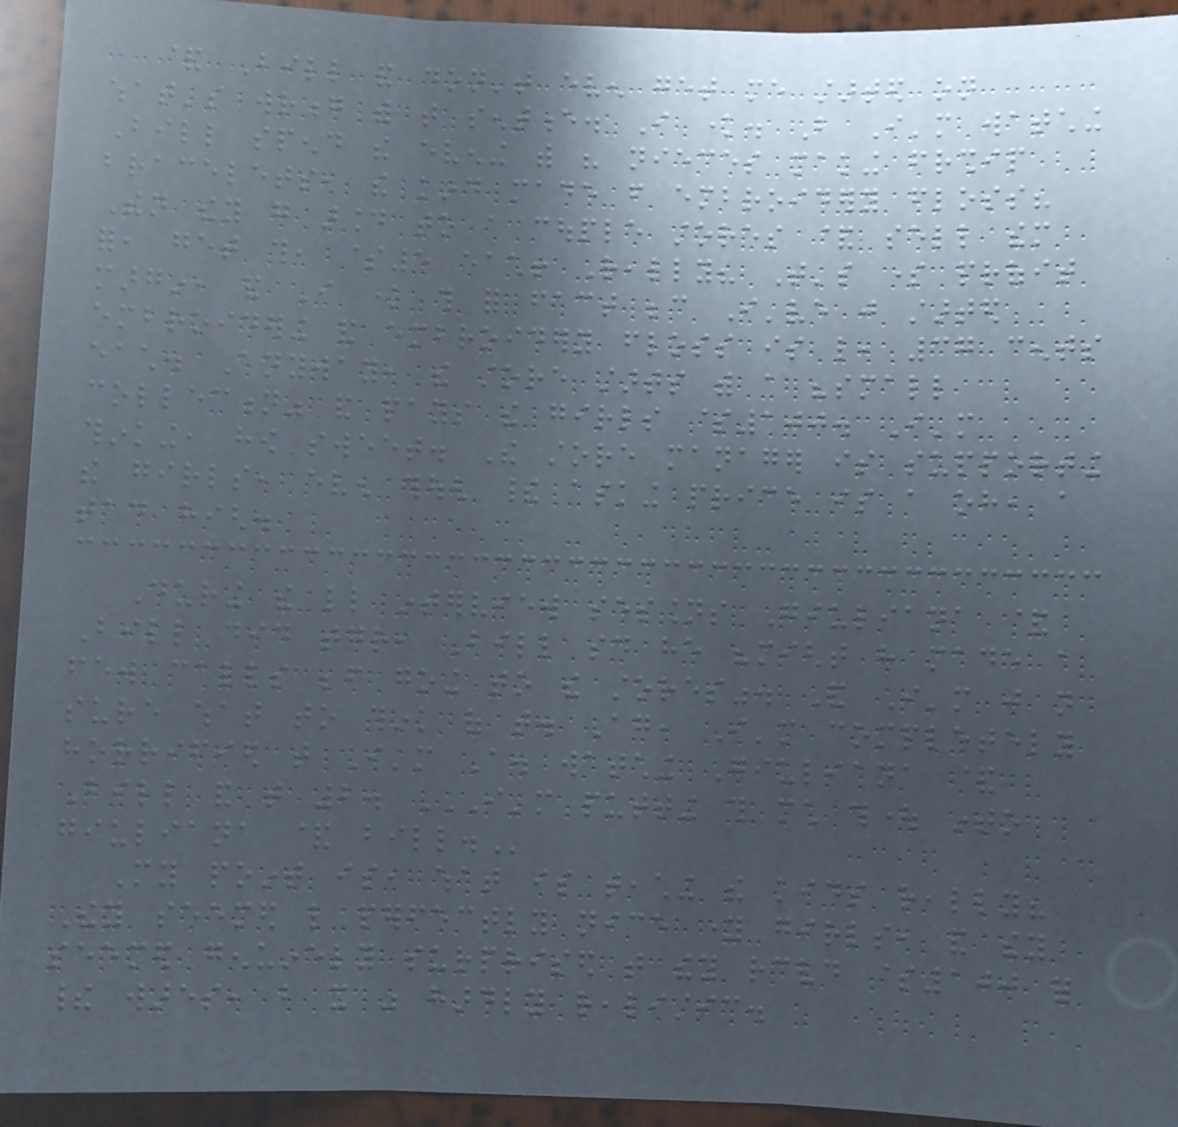& Bill and don't even get me started on
what's wrong with that sentence. I know. But I'm watching
Bill spend the evening with his nieces making friendship
bracelets, the kind made from embroidery floss?
Then they go around to a couple stores & sell them
for, get this, $5 each! Really? That's some profit
margin, and I know this for fact because I've just started
embroidering and embroidery floss is like, 37 cents
each. Anyway, the store starts with a "small
collection" and pays the girls $100. I'm
thinking, how sweet. The store manager is supporting
the girls, even though their asking price is a oh, a
tad high.
During the little interview sessions Giuliana &
Bill did together, Bill said he "might have made a
few calls before going to the stores". And I'm just not
sure what to think of that. Again, I'm completely
horrified that I'm A. watching Giuliana &
Bill and that 2. I'M PUTTING THIS MUCH THOUGHT INTO
GIULIANA & BILL.
My point is, what is teaching the kids really?
They seemed like perfectly nice young girls, and they
seemed genuinely surprised that they received $100 for
their wares, but it was hardly realistic.
